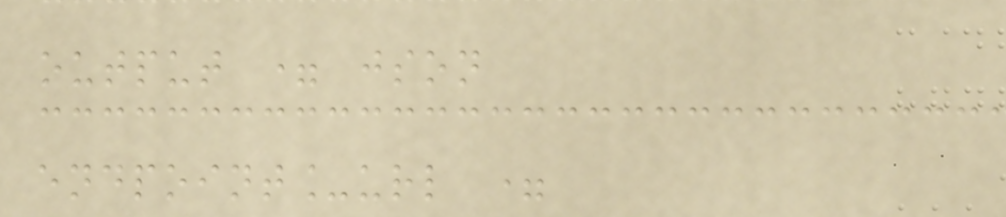output = json
endpoint_url =
